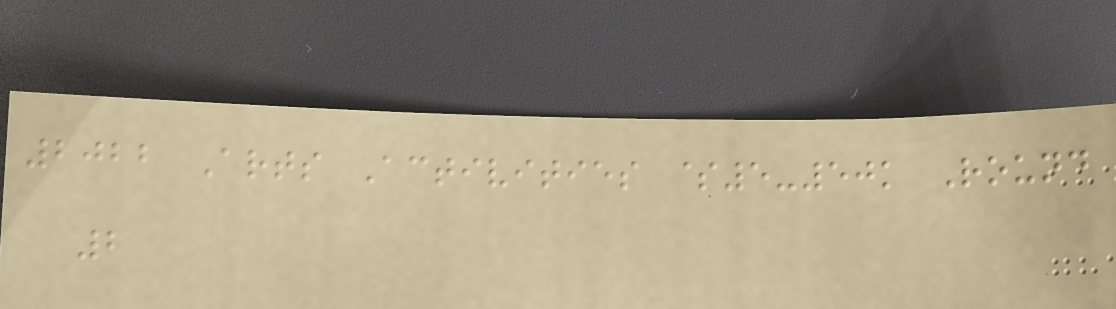2022 Arts Activities $5-50k Round
2
